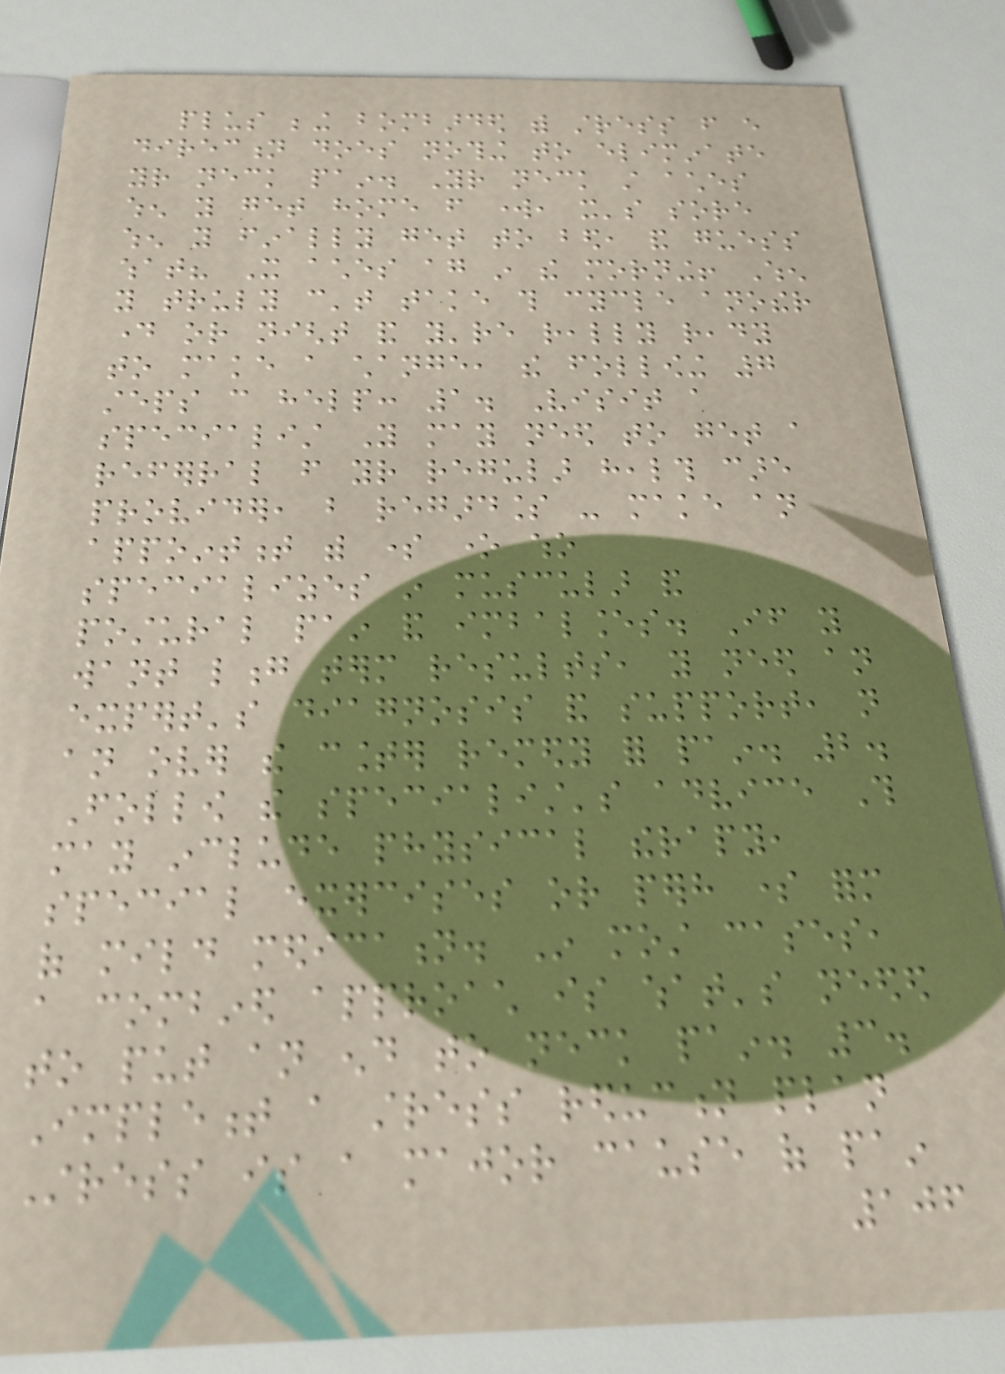plus being bombarded with stress from every
direction does nothing to eliminate
your neck pain. Your neck still aches
when you get home from work, it's sore
when you finally get to bed, and guess
what? It aches again in the morning! When
you truly can't take this cycle another
day or night and you're really ready
to make a change, the following 7
steps can help: 1. Visit a
specialist You may need to get a
referral from your regular health care
provider, but regardless - make an
appointment with some one who
specializes in muscular and
postural pain and imbalances. If you
want long term results, you need an
expert's diagnosis and support, not
an over the counter remedy for pain. 2.
Follow the specialist's advice This
may include physical therapy,
special exercises or perhaps some form
of mild medication. In most cases,
a combined approach is what's needed
to put an end to neck pain. 3.
Implement a stress reduction plan
Stress is a major cause of pain
106
